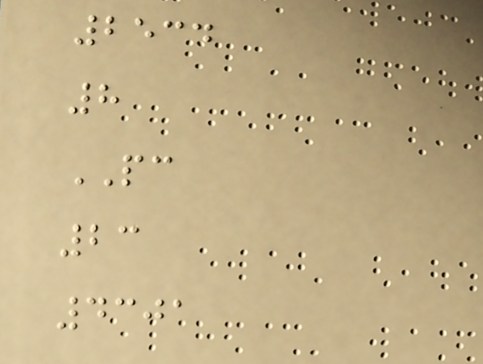2534
8
PC
23
4301
